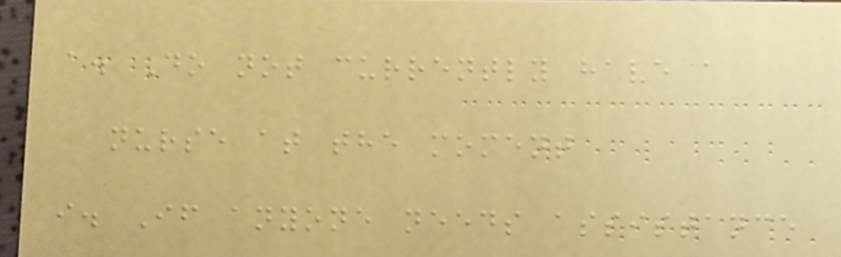a. Do not currently have a
nurse at the moment
i. If anyone needs assistance
